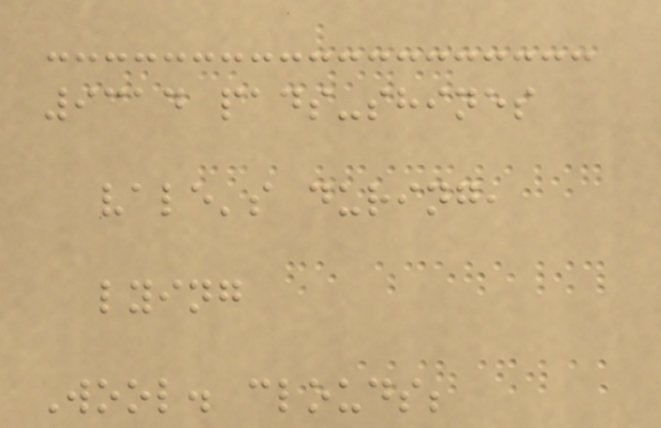9314 pads-shines
vale's during,
lying
Wool. clouds;
